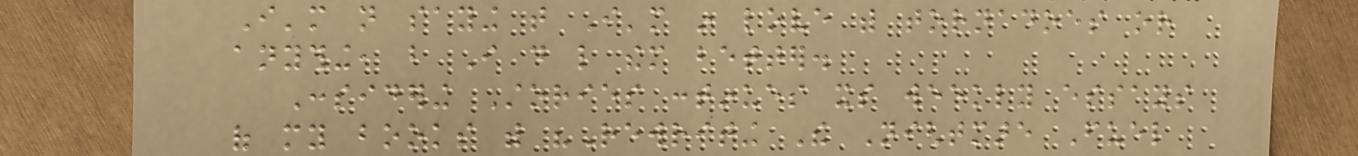I'm not saying that I'm in love with tornadoes or
anything, but I do like them better.
Considering Stories continues its weekly essays
of my books with "Rewriting The Nightmare Fuel
